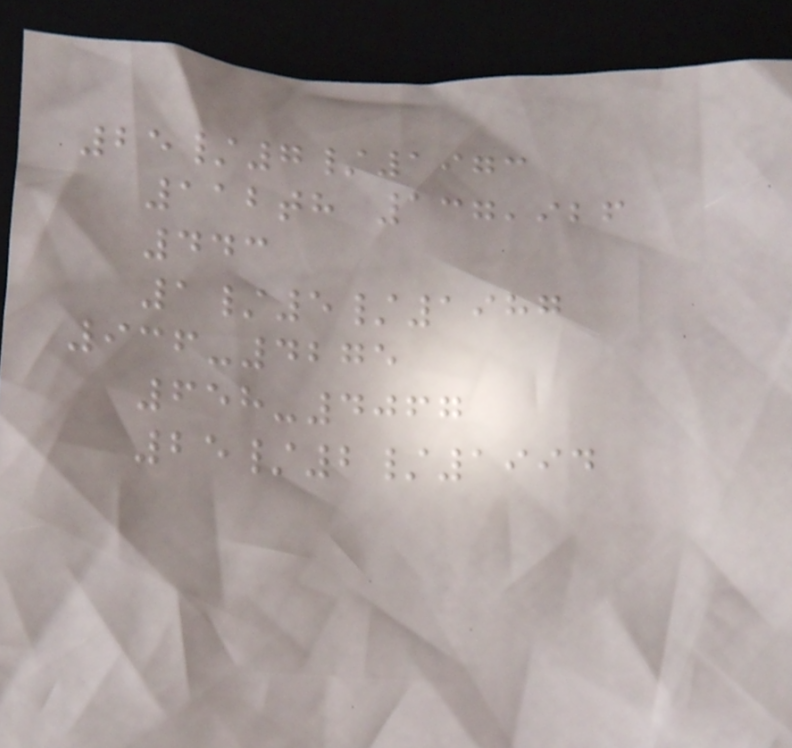25/7/1973
112th 137,926
443
1/5/1987
936-4275
658-4067
25/2/1994
